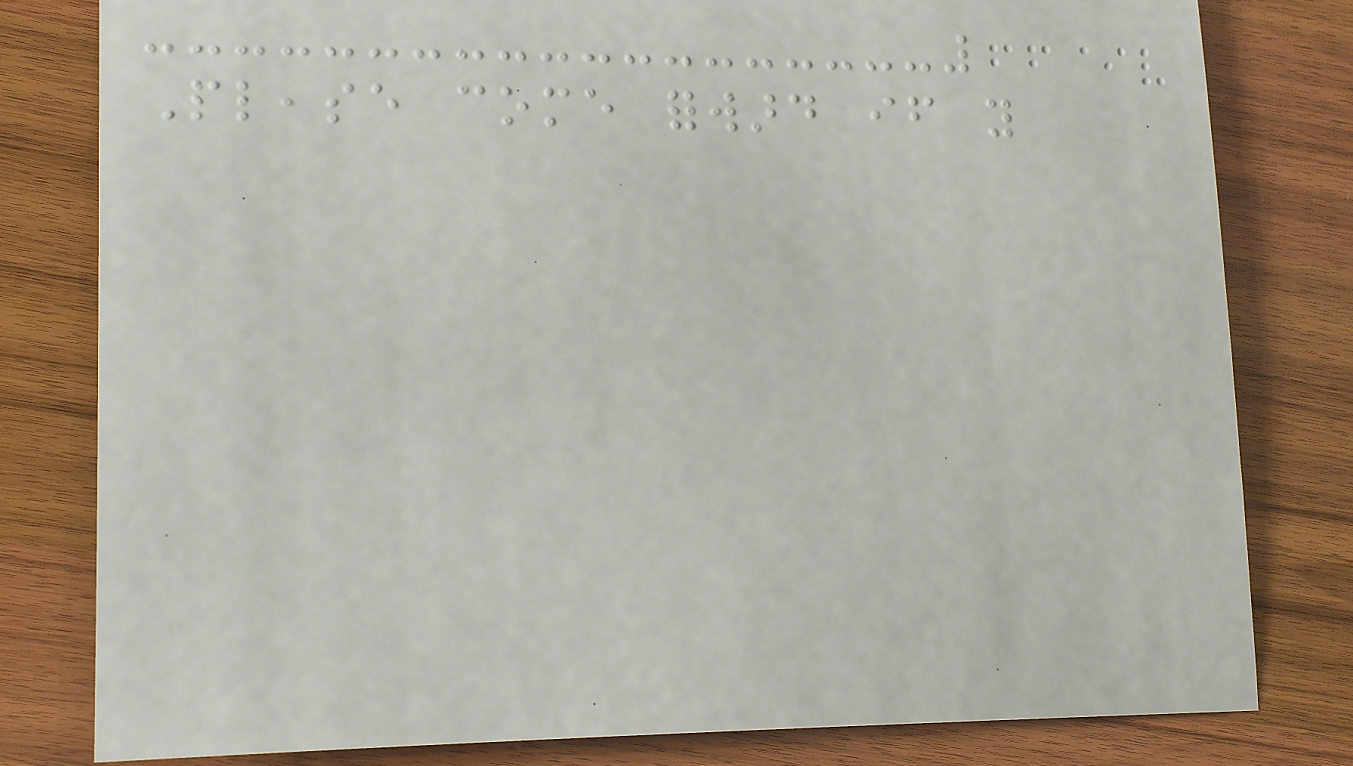Please come forward if you
